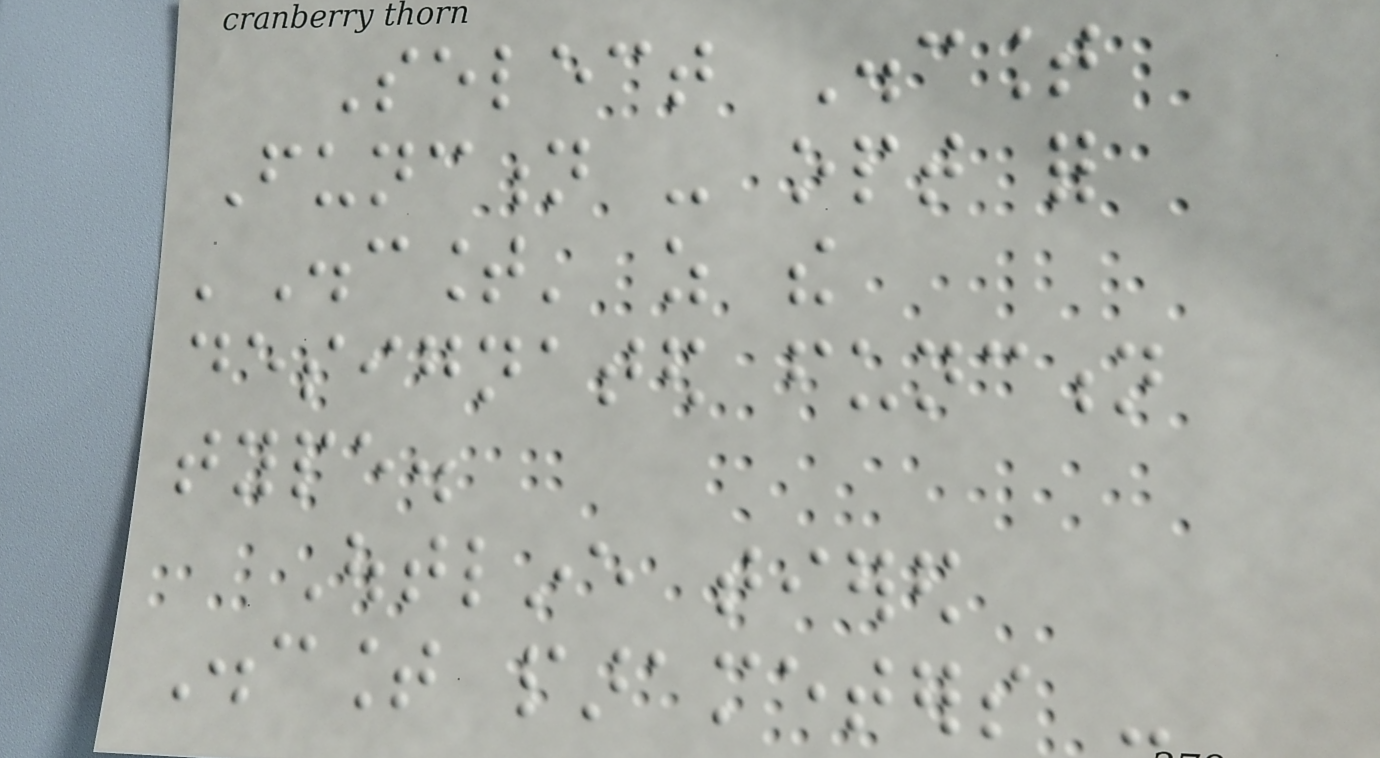Select Discount
Function - opt for
'Discount' as the
designated function
type.
Outline tiered
Discount parameters -
